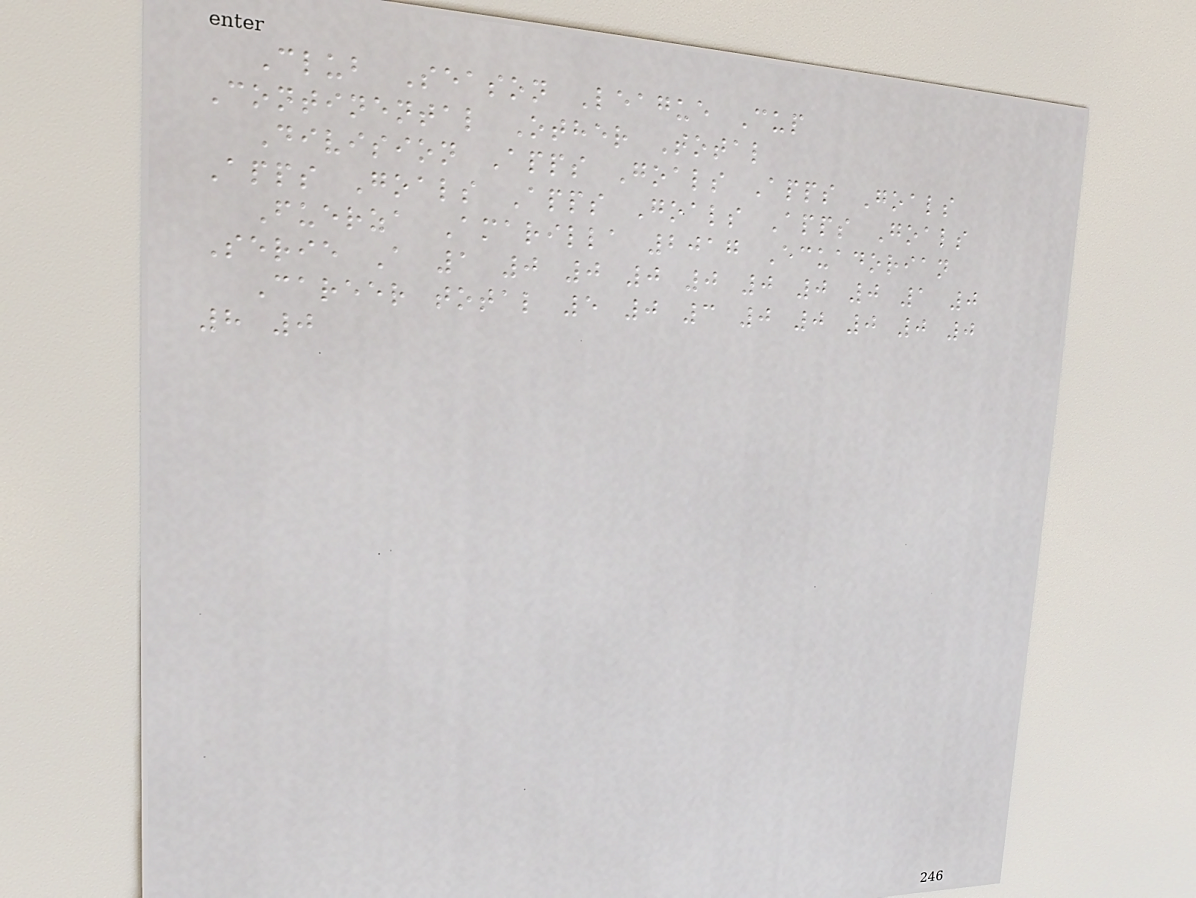Club Season League Cup
Continental Other Total
Division Apps Goals Apps Goals
Apps Goals Apps Goals Apps Goals
Fuerza Amarilla 2017 Ecuadorian
Serie A 1 0 0 0 0 0 0 0 1 0
Career total 5 0 3 0 0 0 0 0
8 0
